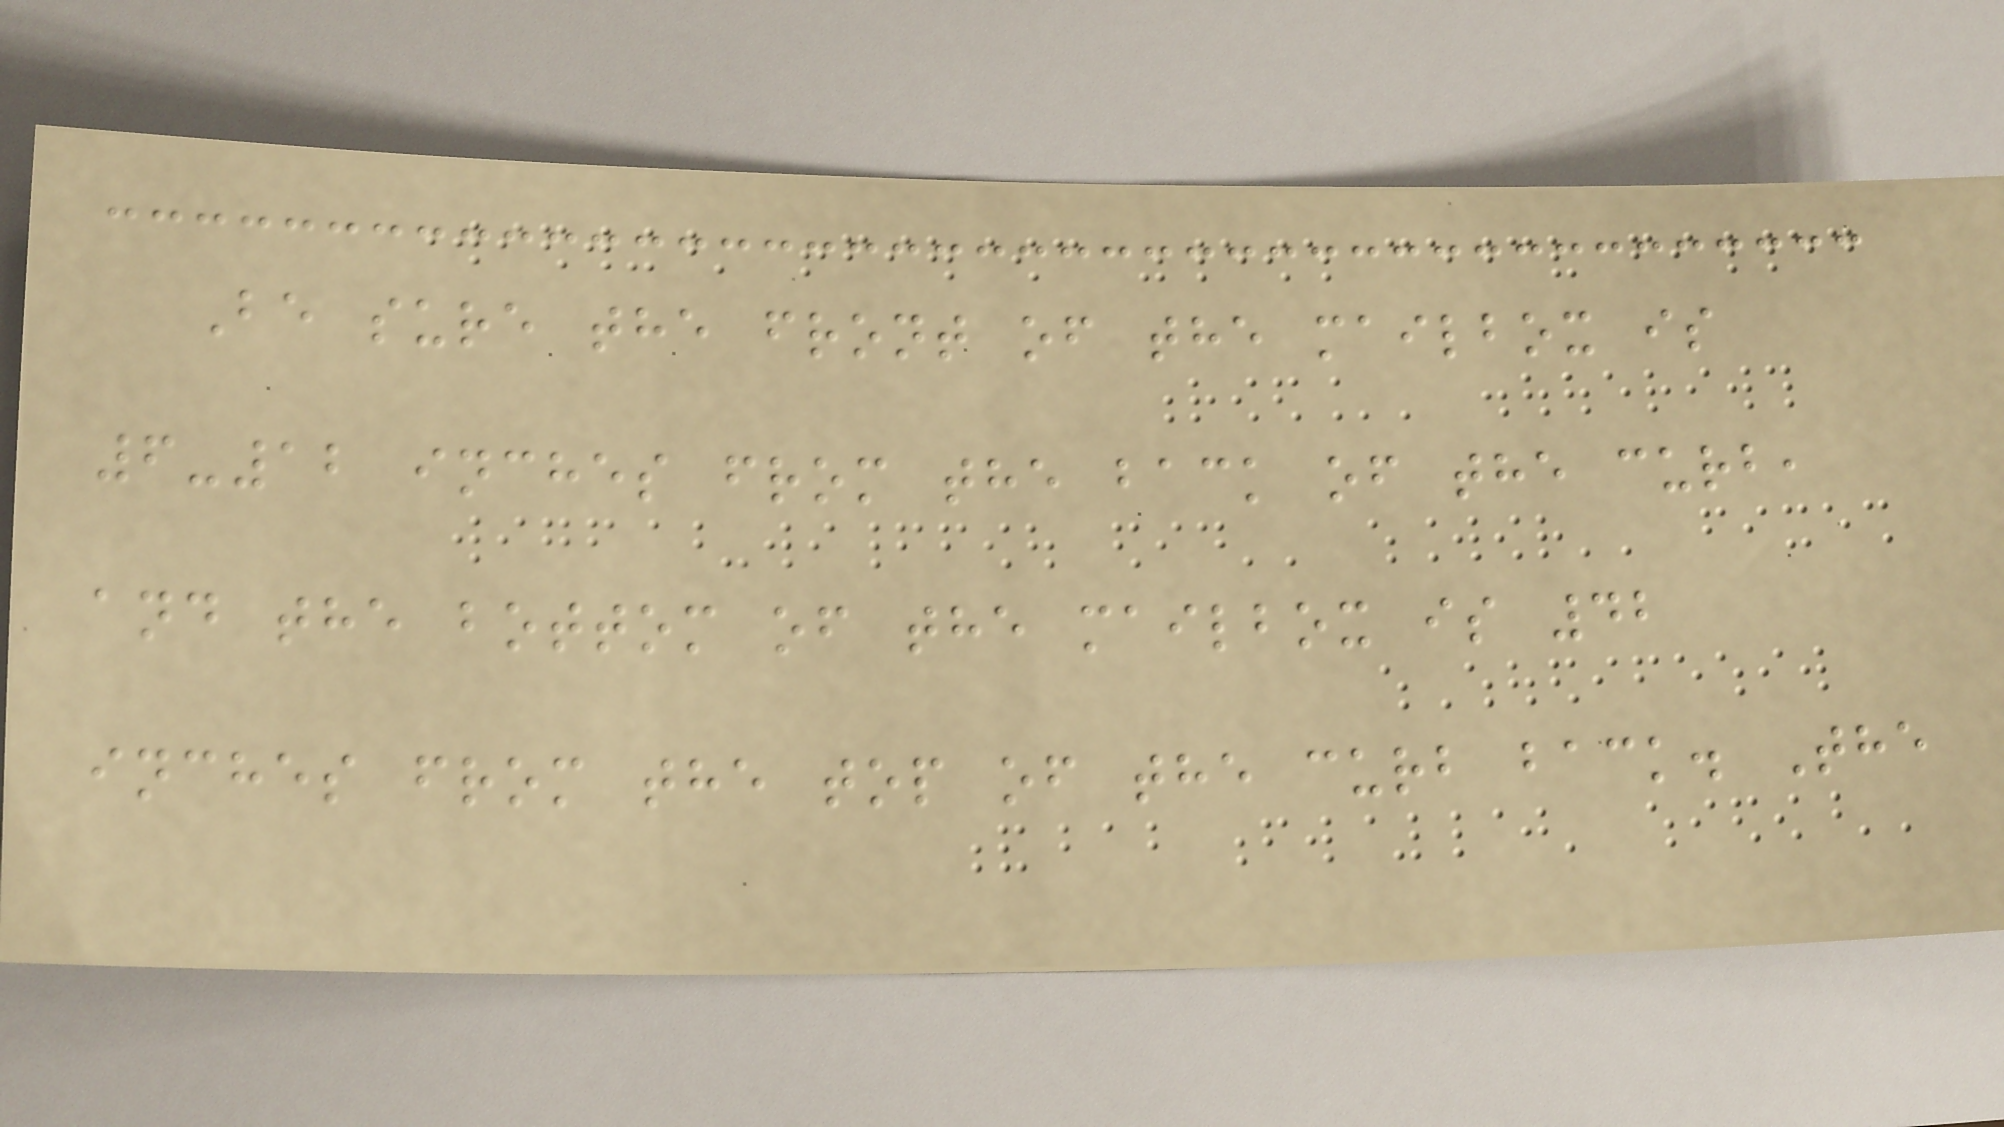Be sure the front of the mailbox is
6-12 inches from the back of the curb,
and the bottom of the mailbox is 42
inches from the top of the curb back. The
